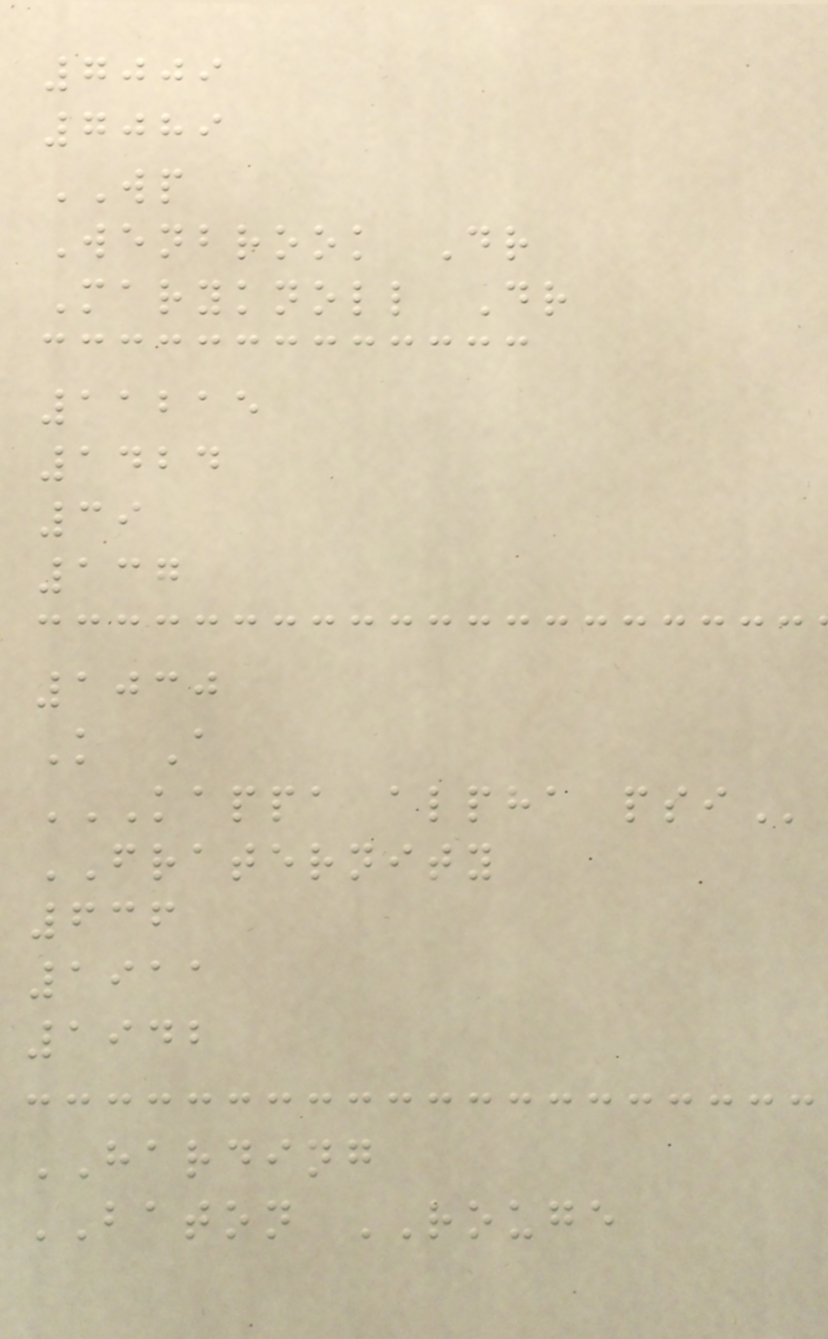7009
7089
WP
Wenbrook Dr
Maryknoll Dr
11215
1424
39
137
1030
K A
KAPPA ALPHA PSI
FRATERNITY
636
1911
1942
HARDING
BATON ROUGE
